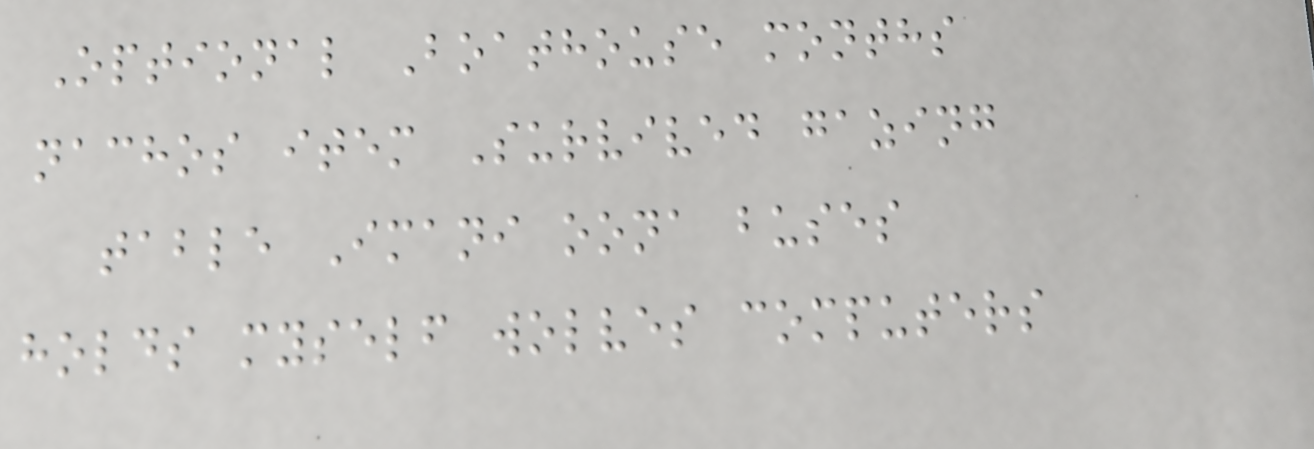Optional Boathouse months
nachos item Survived gazing
table Imani oona buses
holds myself wolves computers
